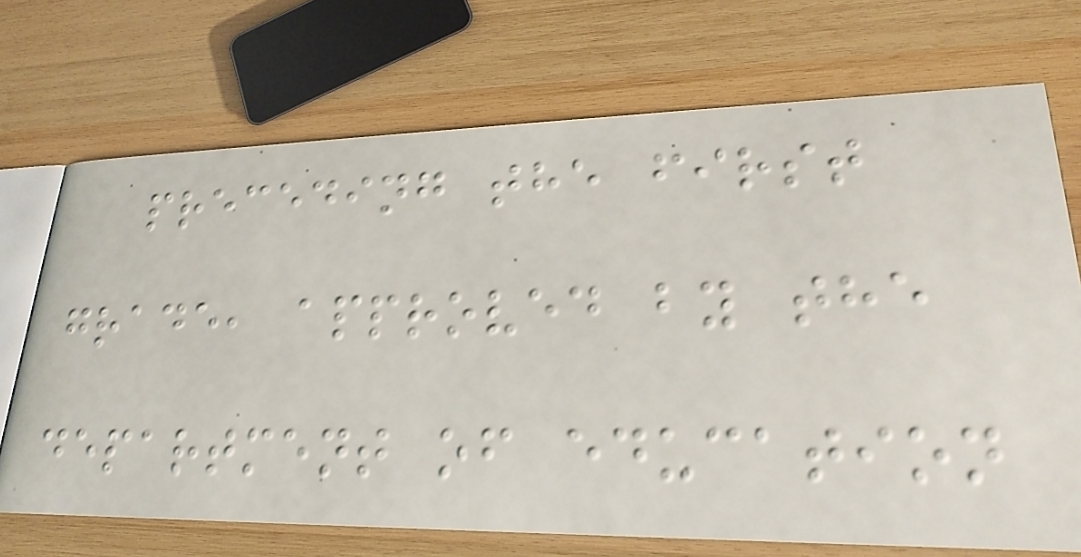preceding the first
grade, approved by the
department of education
